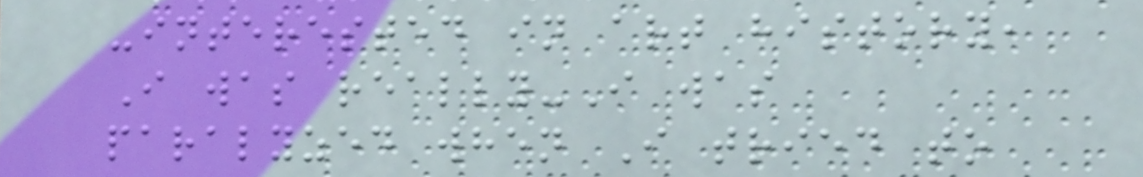-interested in art history,
I was really-I was
paralyzed when I tried to
